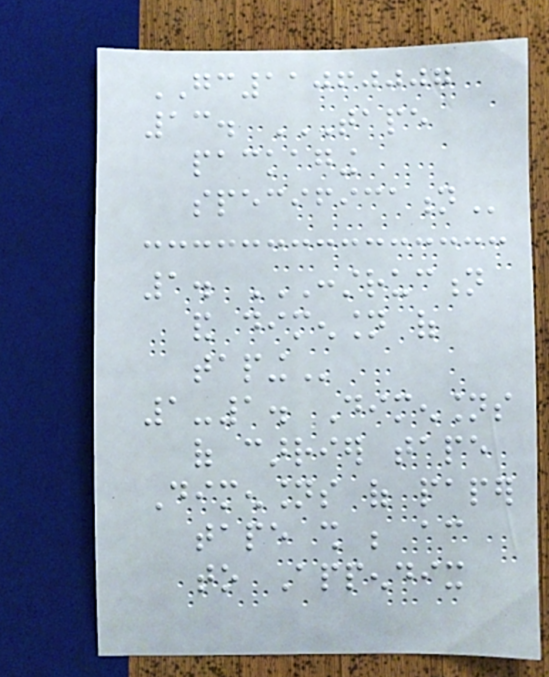GC11060007
13. TAPE
PACKAGING
SPECIFICATION
1. CONSTRUCTION
AND DIMENSION OF
TAPING
1-1. Dimensions
of carrier tape
Dimensions of paper
tape shall be according
to Appendix
